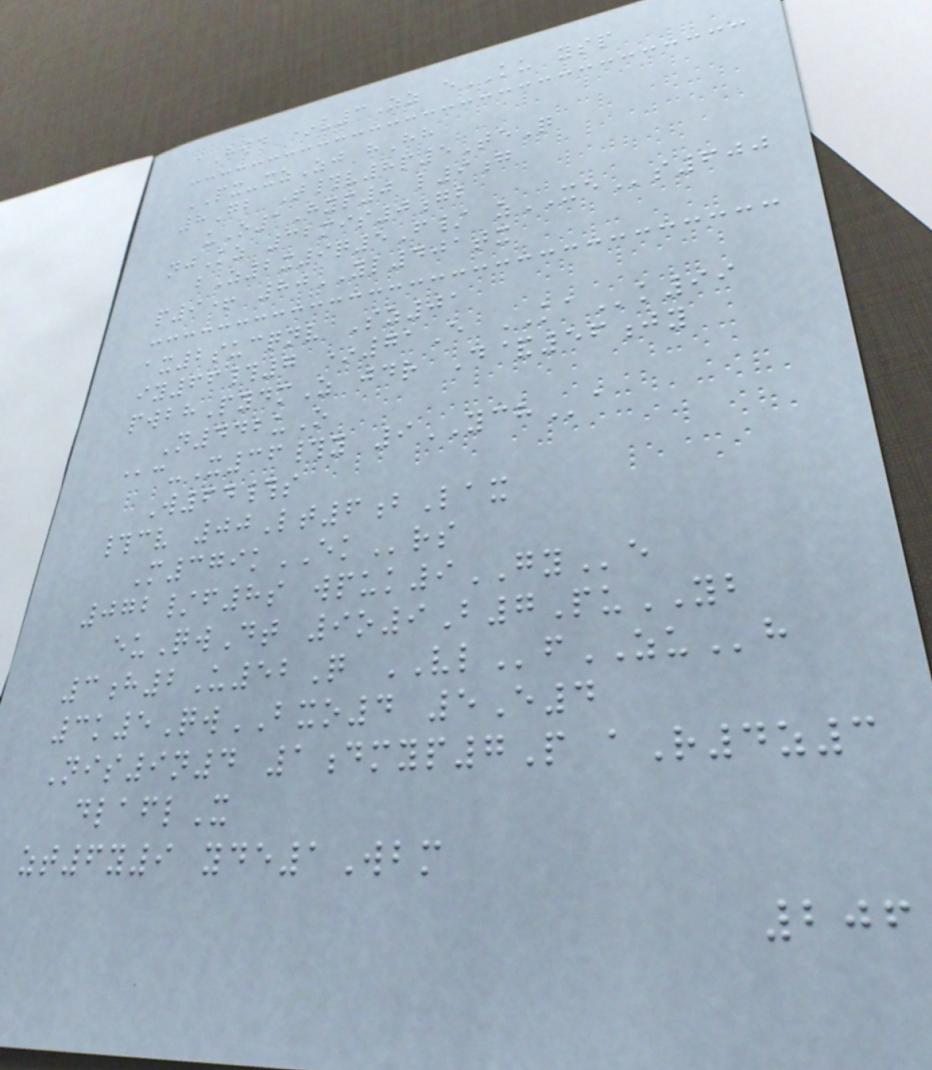aHwd *v3Zz eKU ysp
PX-xzZj hHh
8Gb T#v8p5TeQ
uO1Hyp0 l9g
njKz 32mis0gb
bZ2x9q5F/ zXEs600
p9+ 80YL401tx
ax2sucqnv Sz01
iy66#7 *71E KAk99
pwbhPydmZ jdr D&56jy
N442uO
@c-X36#y 9YCHa
W64#s
#cv 00Lt6bLax
M379kEKrs
072/f8s wpuk9GYe
euQwDt 9o9B7PuYB
3h2U52Q VLfZUh
3k5QwBXO4 5E4
Nis9n4 1dmyp7P aR4z3
dlaflX
zt6y9 yde1Wbm
206
